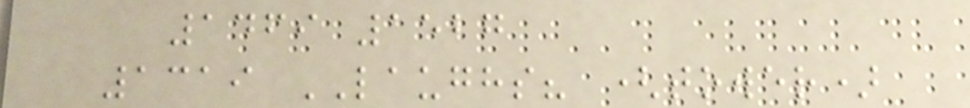1469 1527
1319 LAUGHS? (tower)
